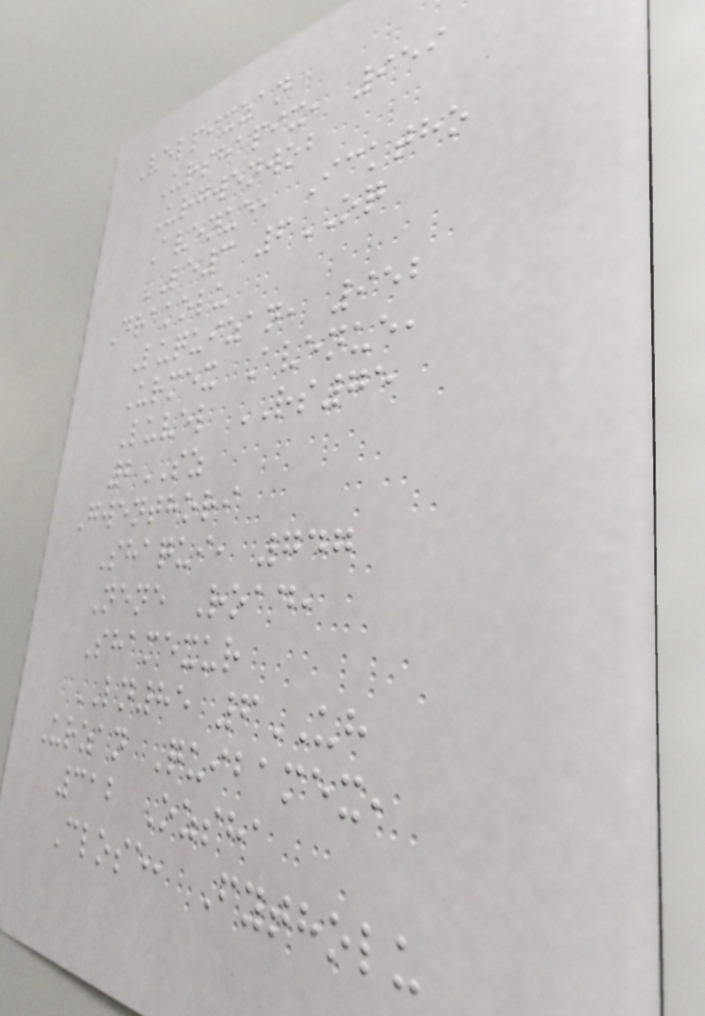Velpixzan
Urshapix, 959
Urgwenwob
Avenue, Icktho
LE3 6OQ
Drakolu
Luquizan, 952
Urmex Avenue,
Luvel RS75
2SZ
Gwenthori
Shaqui, 747
Nene Road,
Shamexur
LN85 6UH
Urzan Quibamex,
312 Ozsha
Close, Fytholu
